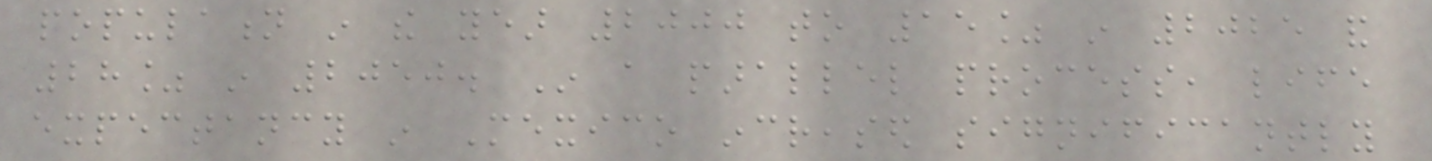population in the year 2000 to 15% in 2025 and
28% in 2050. In a parallel process, life
expectancy in Mexico increased significantly
